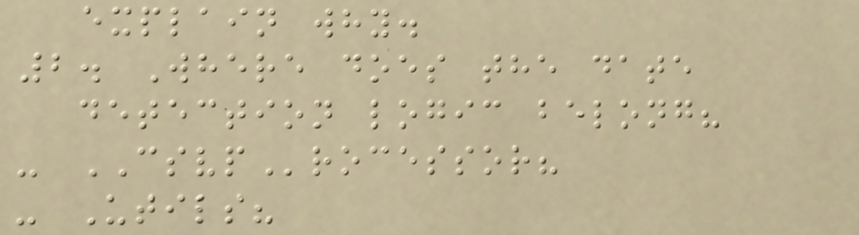explain why.
2. Where does the date
detection logic belong?
- CSVProcessor?
- Utils?
